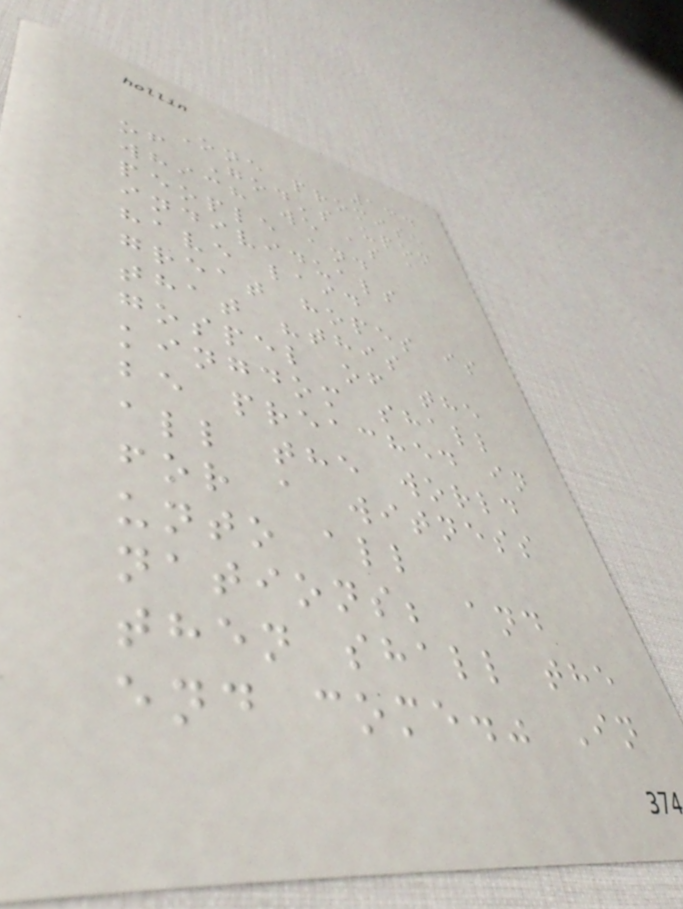164
One promise
of God's upon
which we as a
people and
individuals
have laid
great hopes is
that "this
gospel of the
kingdom shall
be preached in
all the world
for a witness
unto all
nations; and
then shall the
end come." In
